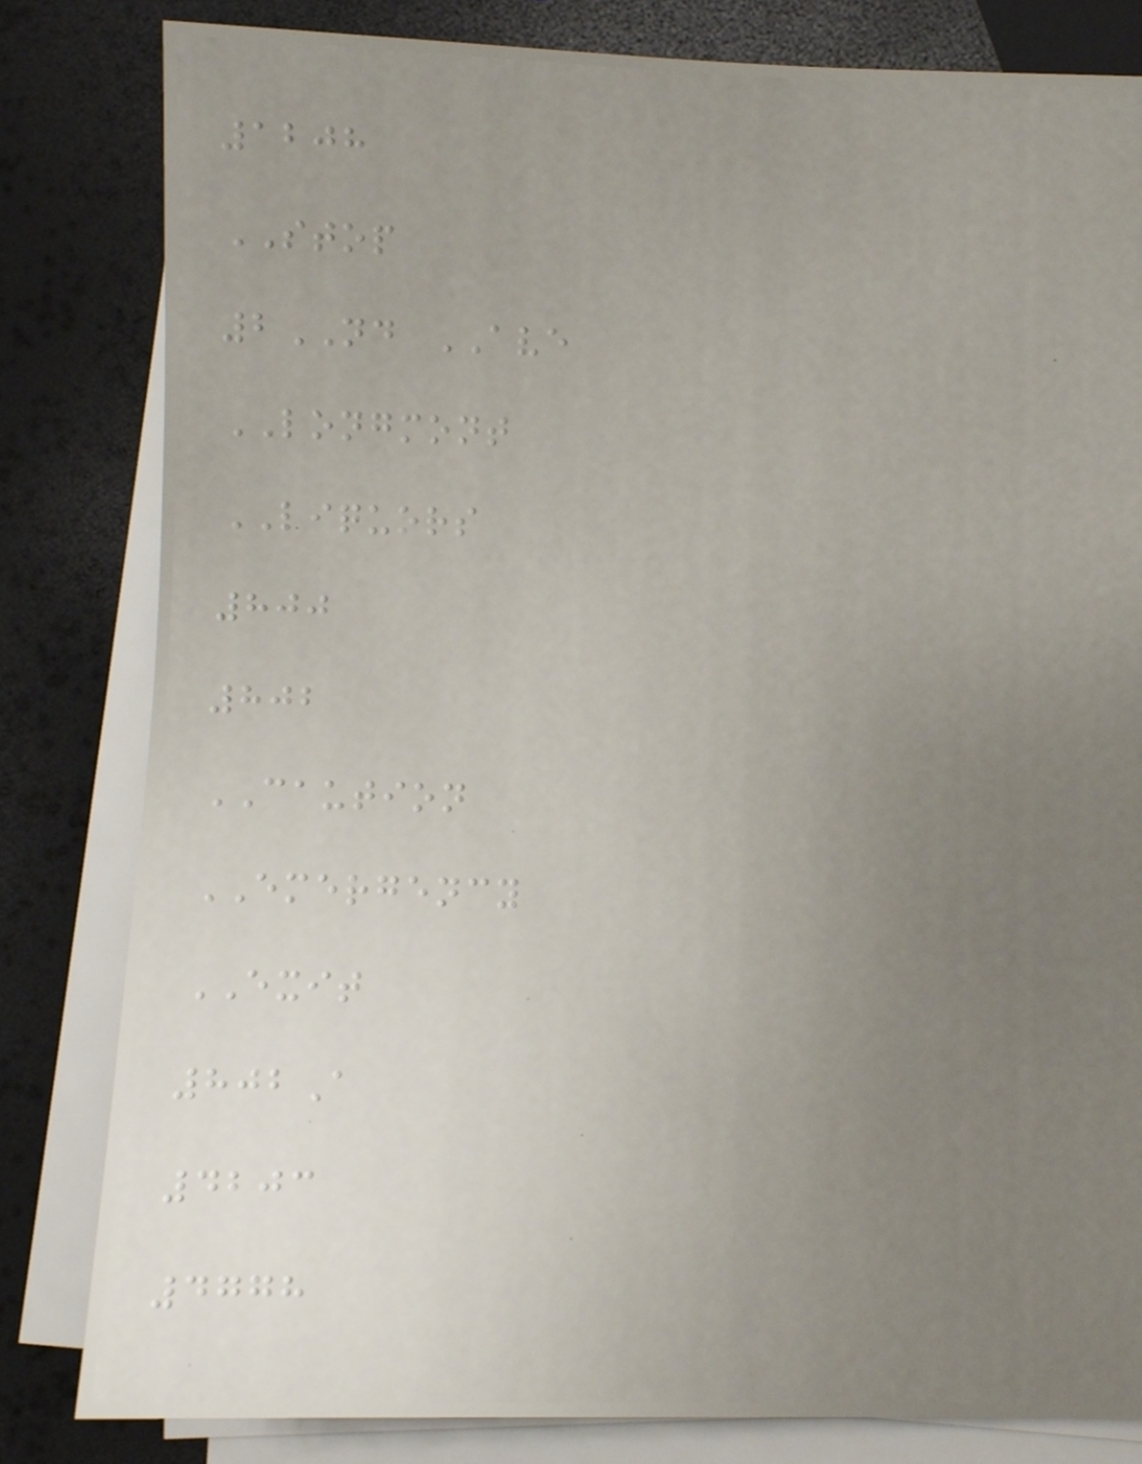1208
STOP
2ND AVE
LONGMONT
LIQUORS
800
802
CAUTION
EMERGENCY
EXIT
802A
4203
4778
